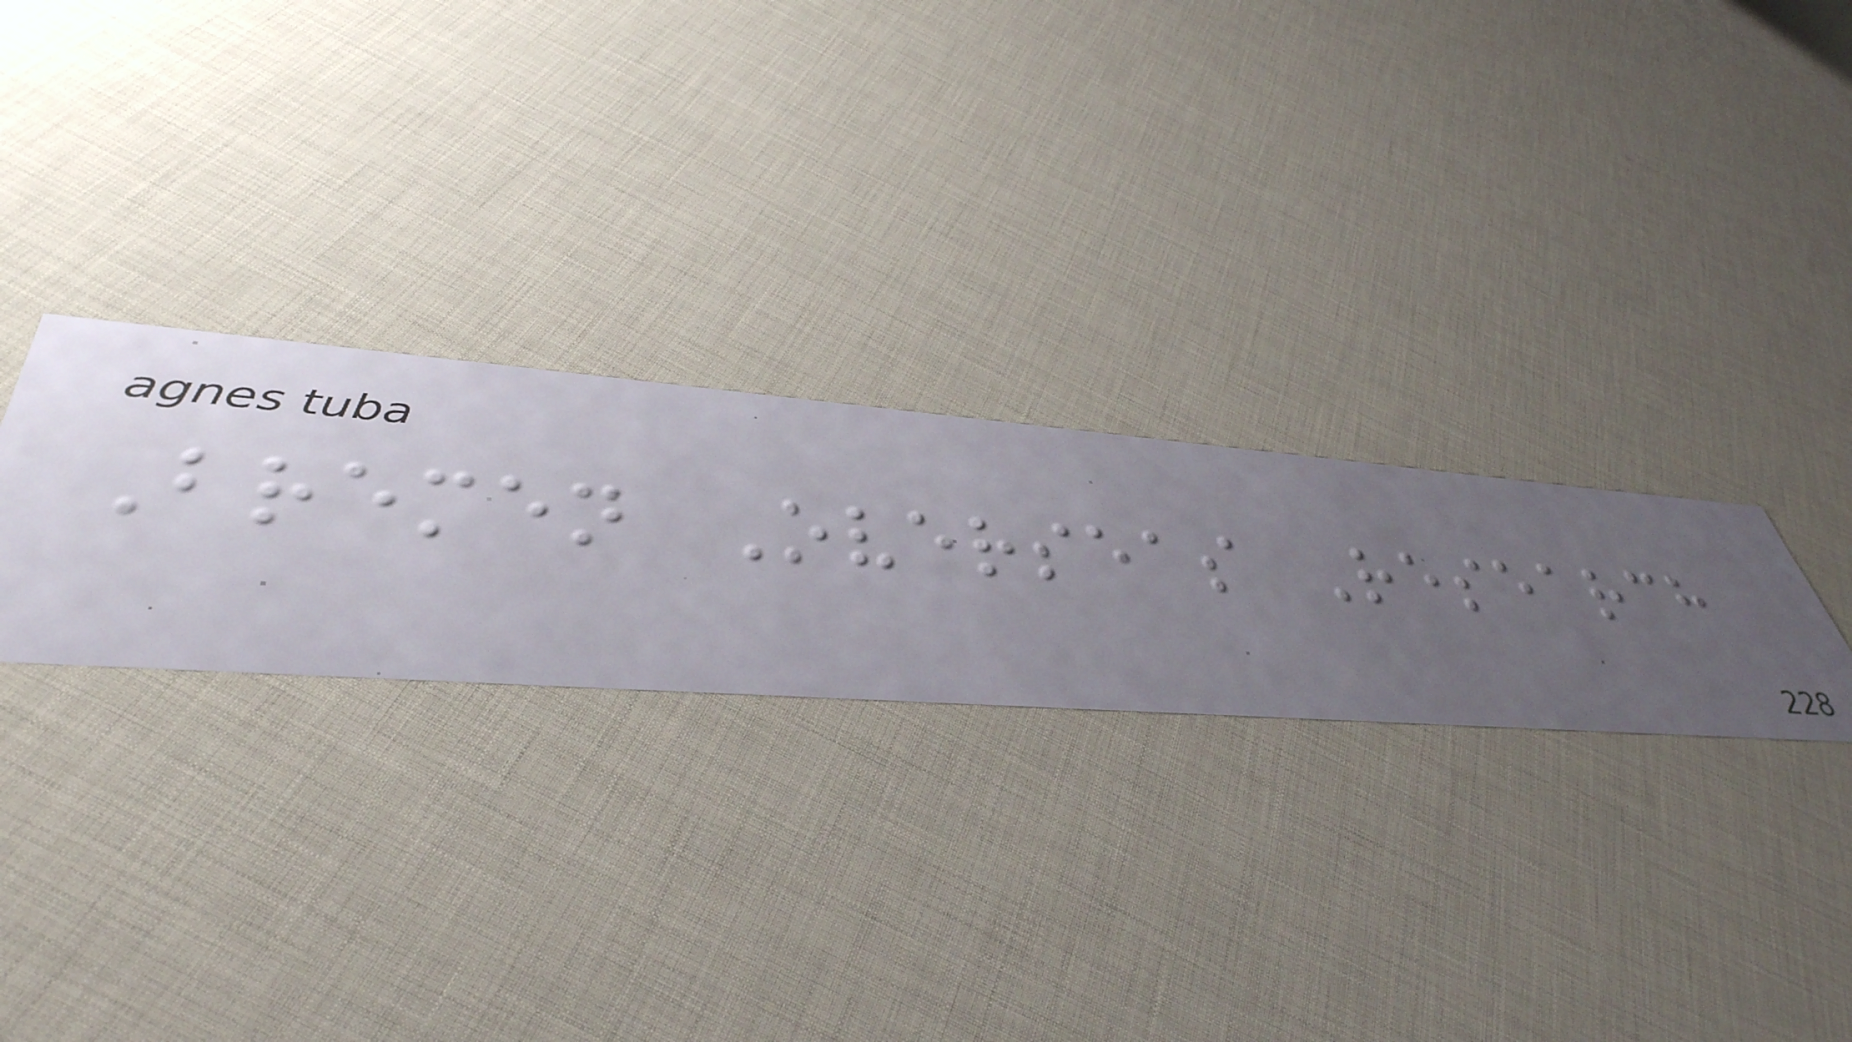Bremen Overseas Research
